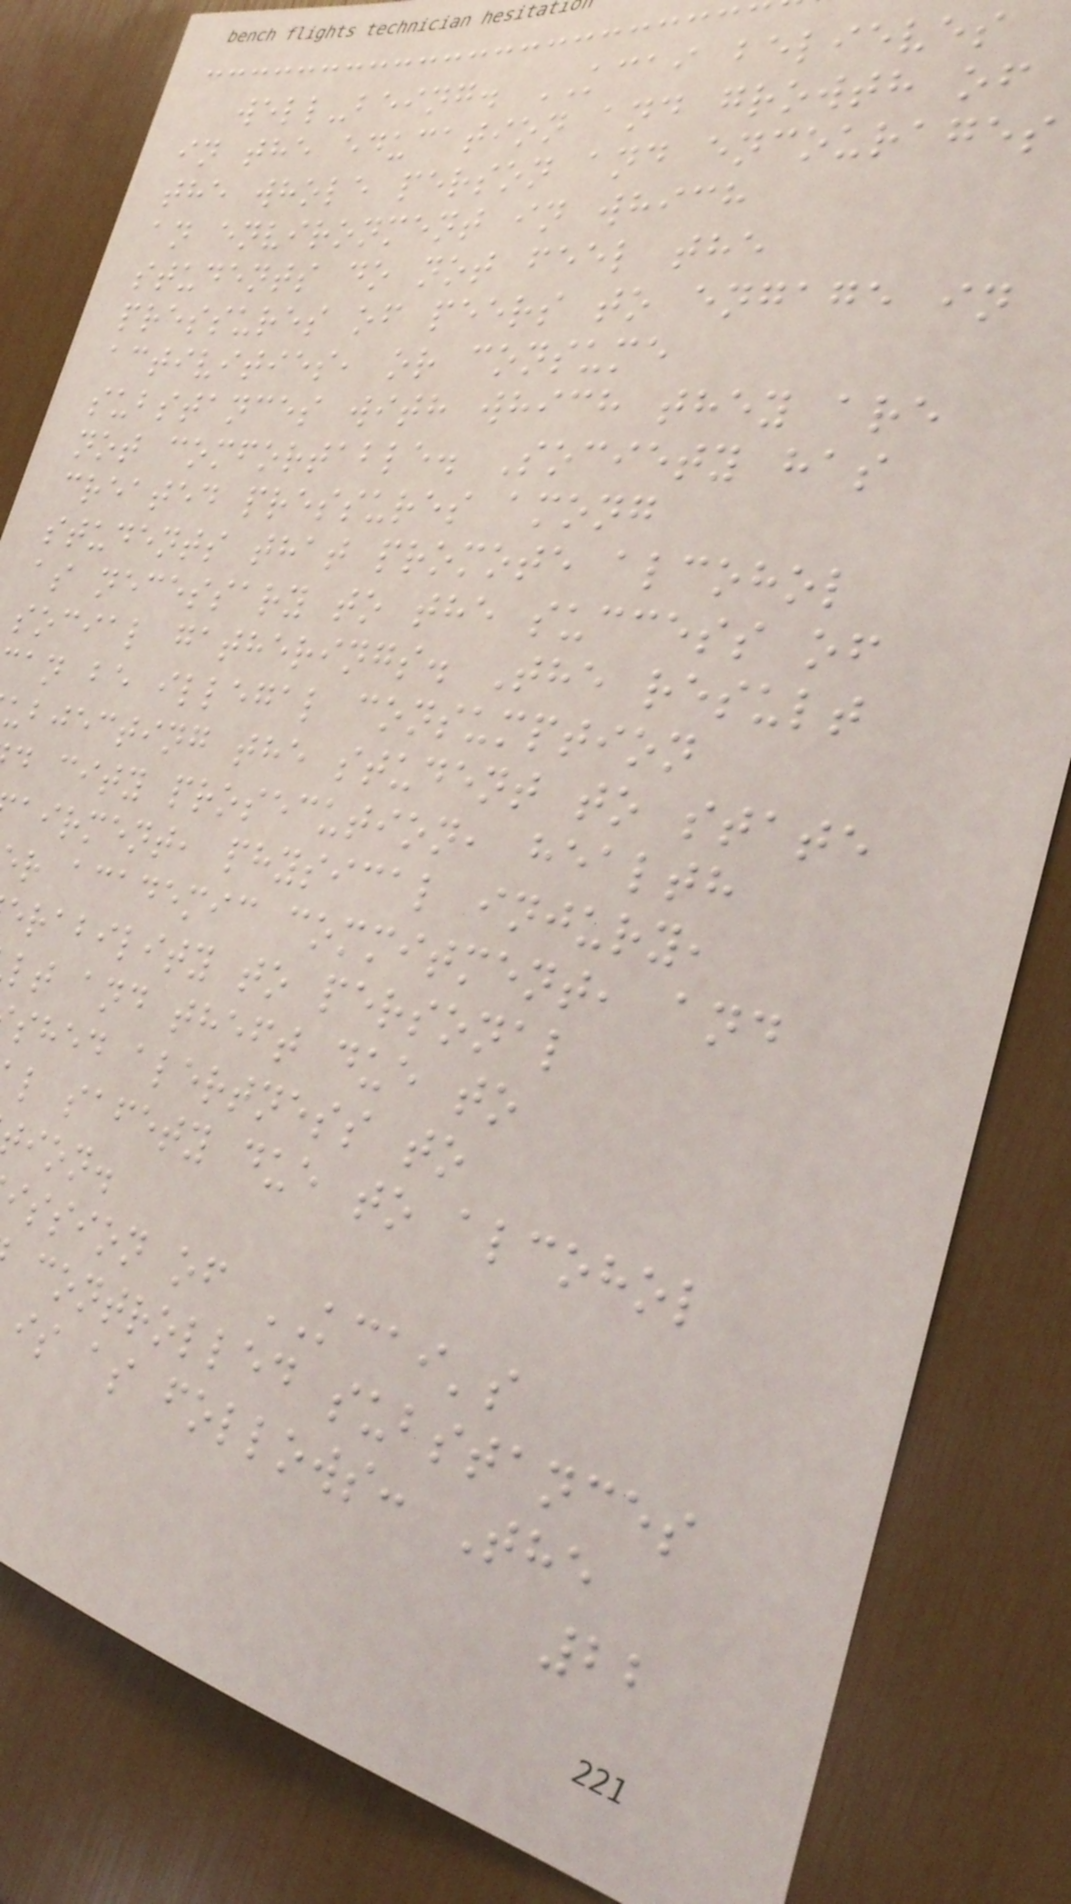well-being. KCAI believes
in the education and growth of
the whole person and encourages
an environment in which
students do not feel the
pressures of peers to engage in
activities, or consume
substances with which they are
not comfortable. Society has
created pressures among
students that promote alcohol
as necessary to the success of
social gatherings. The result
an be illegal consumption
ubjecting the student to state
d city prosecution, health
airment, physical injury,
r academic commitment, and
erability to personal
lt and theft due to
shed alertness to
l safety due to alcohol
ion.
ission of KCAI's
controlled substances
is as follows: The
22
